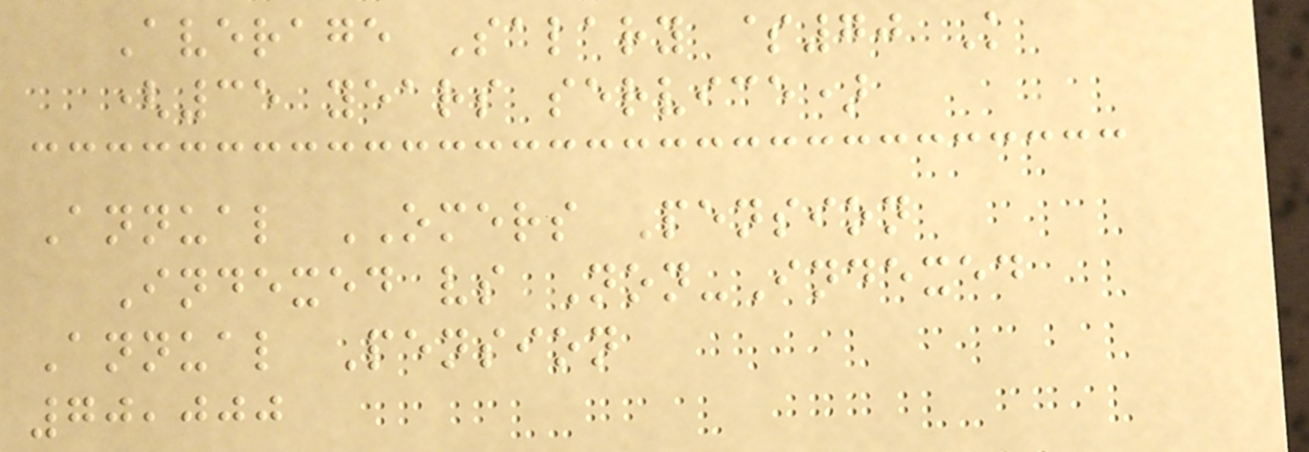Average Salary $70 K
(35 years service)
Annual OMERS Pension
Indexed vs Non-Indexed
Annual Pension
70,000
